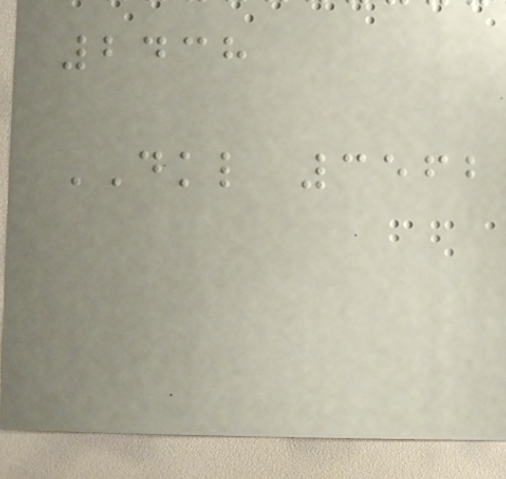2438
DKL 3562
